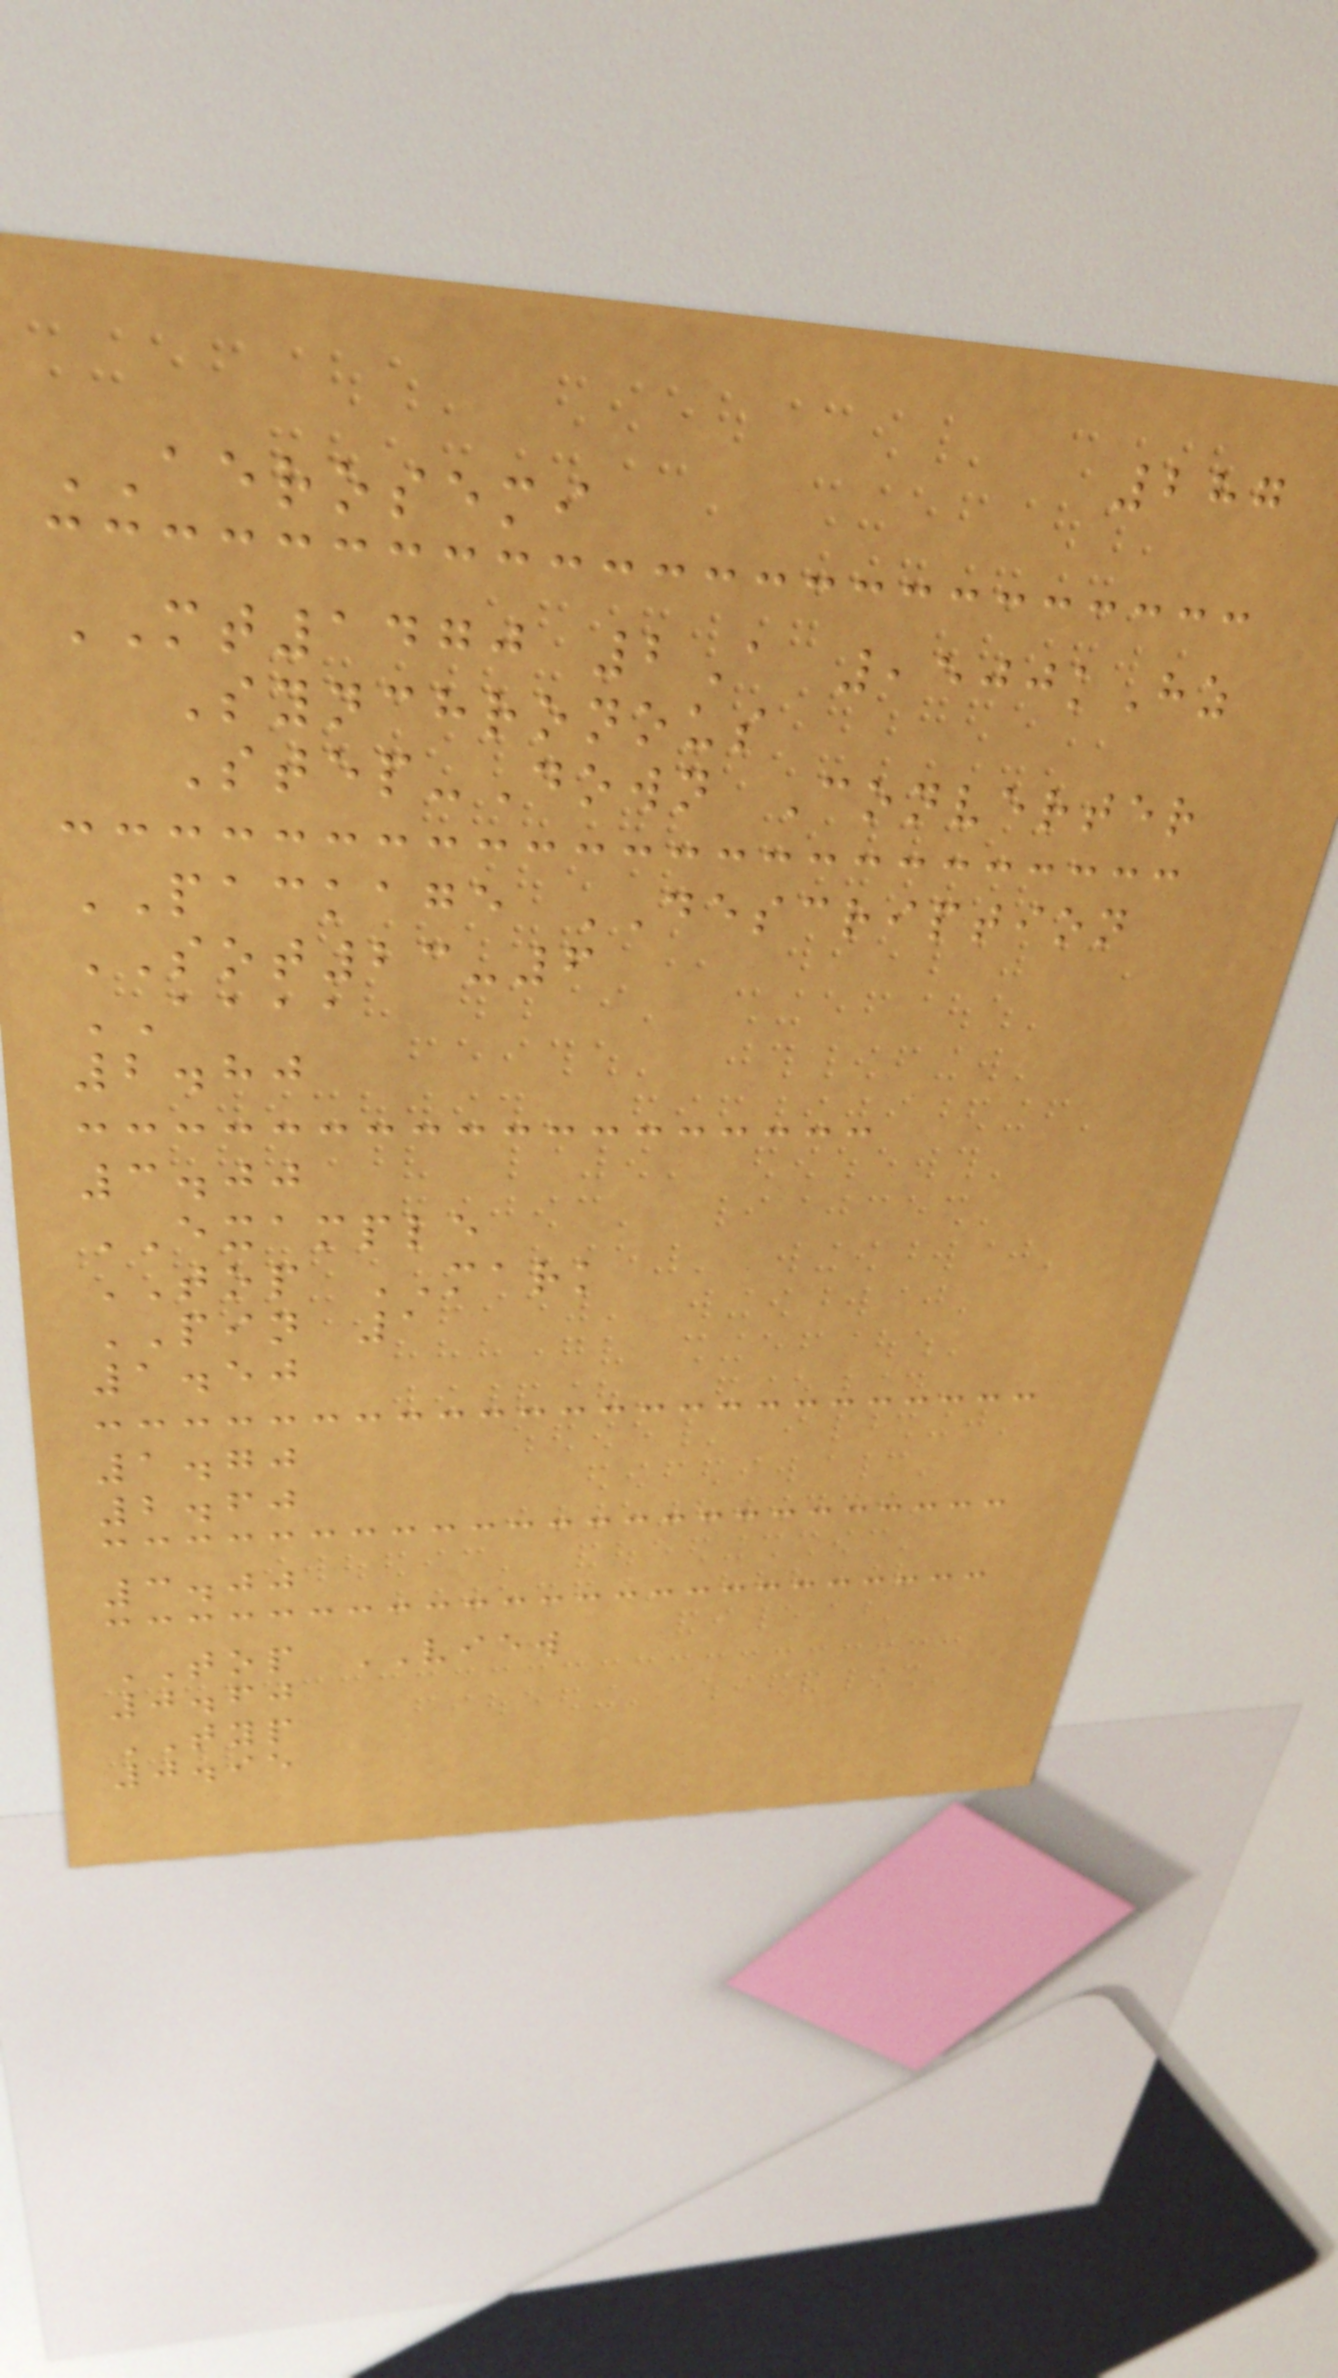287
AEROSEMI
MT1470 2A ,500kHz
Synchronous
Step-Down Converter
PACKAGE DESCRIPTION
SOT23-6
AAAA
2.80
3.00
EXAMPLE
TOP MARK
PIN 1
1.50
1.70
2.60
3.00
TOP VIEW
0.60
TYP
0.95
